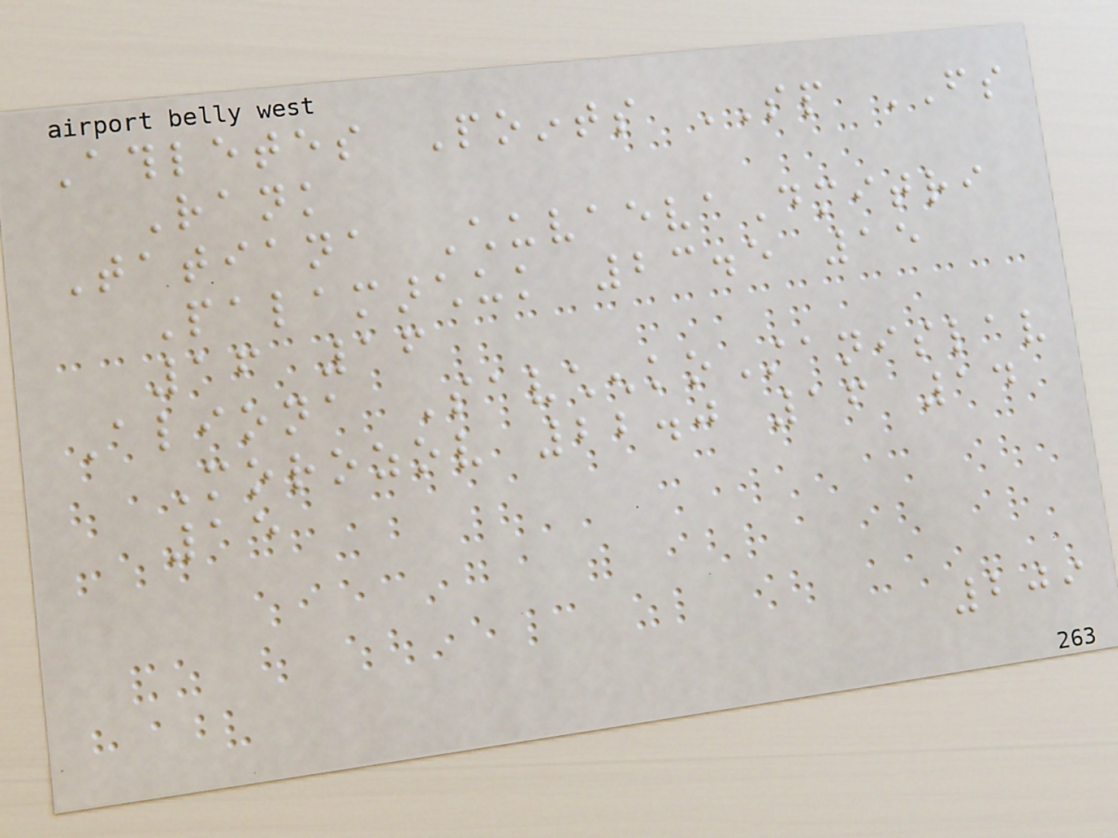Athletes Points SP FS
Rank
Tatiana ChuvaevaDmitri
Palamarchuk 23.5 15
16 16
Aliona SavchenkoStanislav
Morozov 22.0 16 14
15
209
